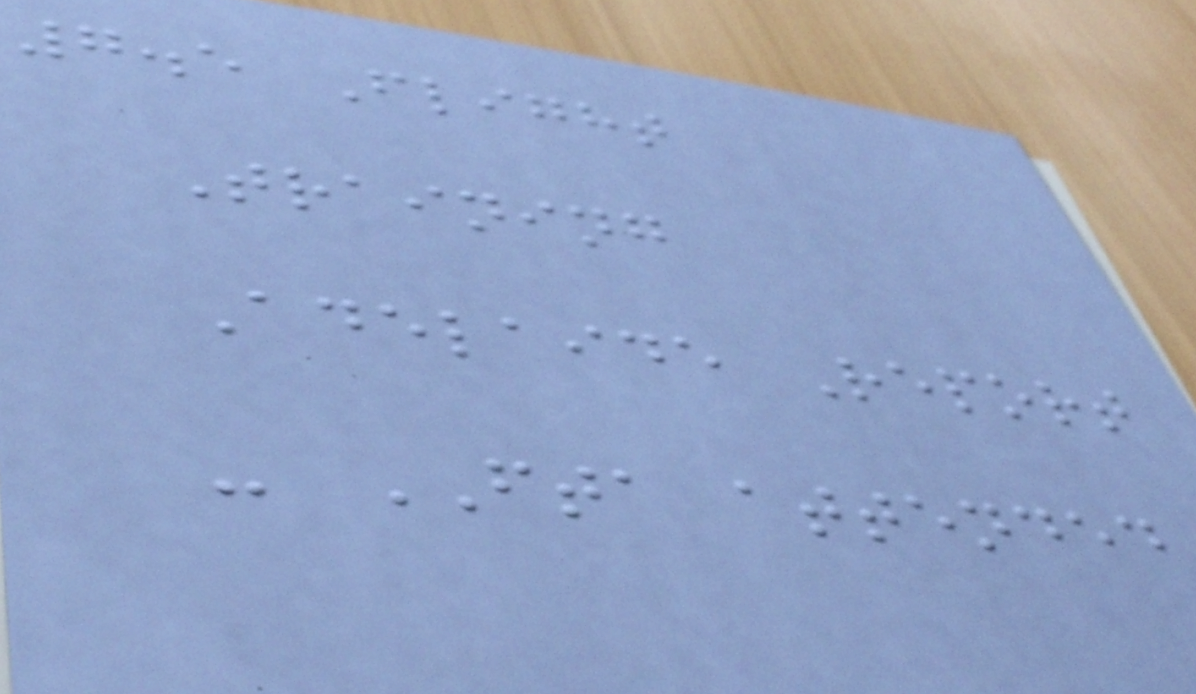7.5 Flight
Training
Adelaide Report
- FTA attended
